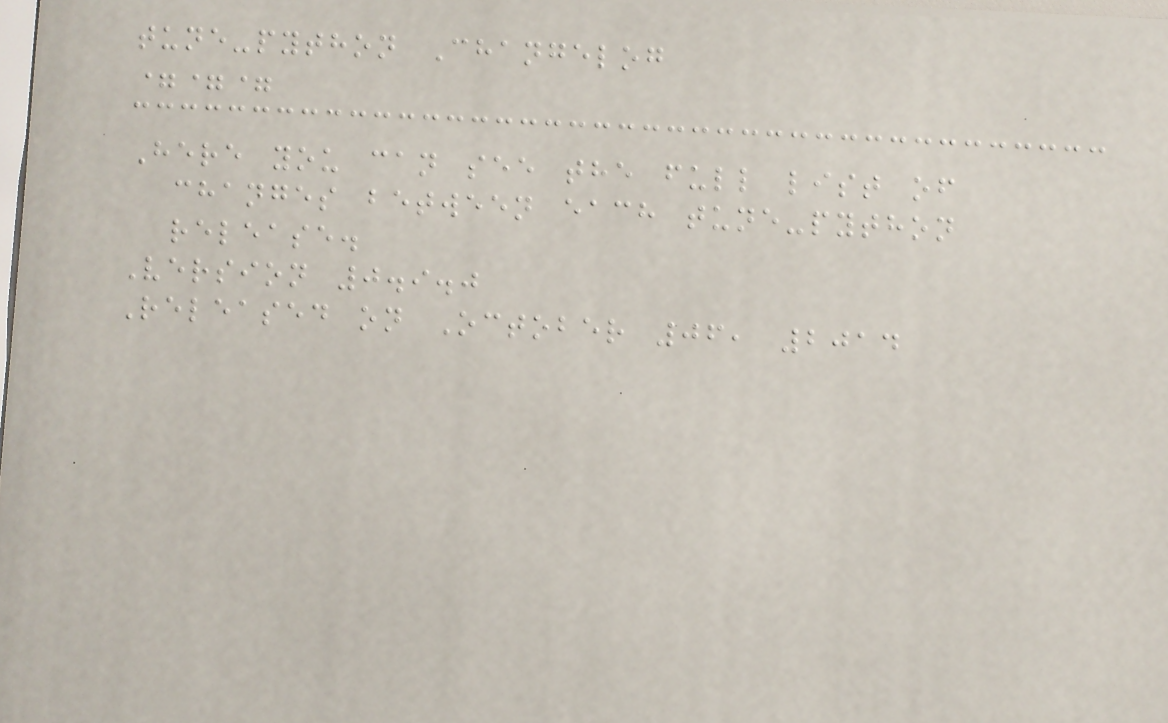tune-python Changelog
===
Here you can see the full list of
changes between each tune-python
release.
Version 0.9.0
Released on October 06, 2014
